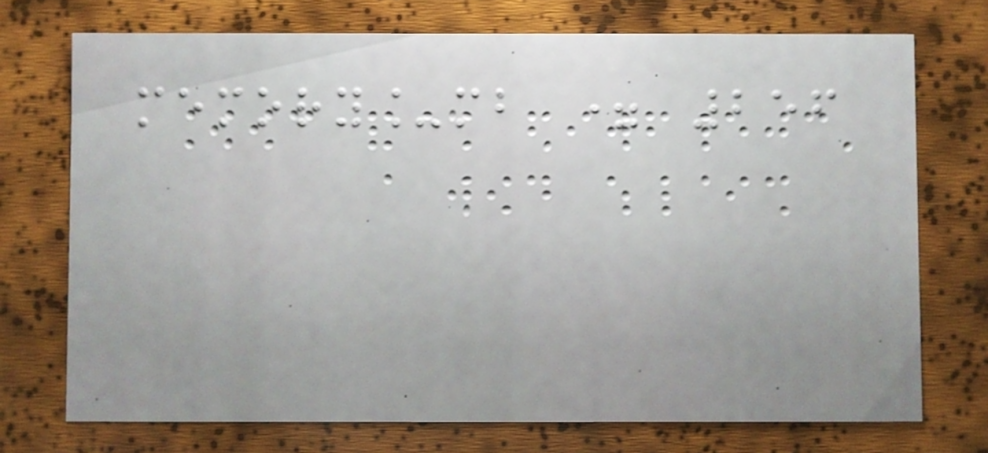memory_mb = 256
